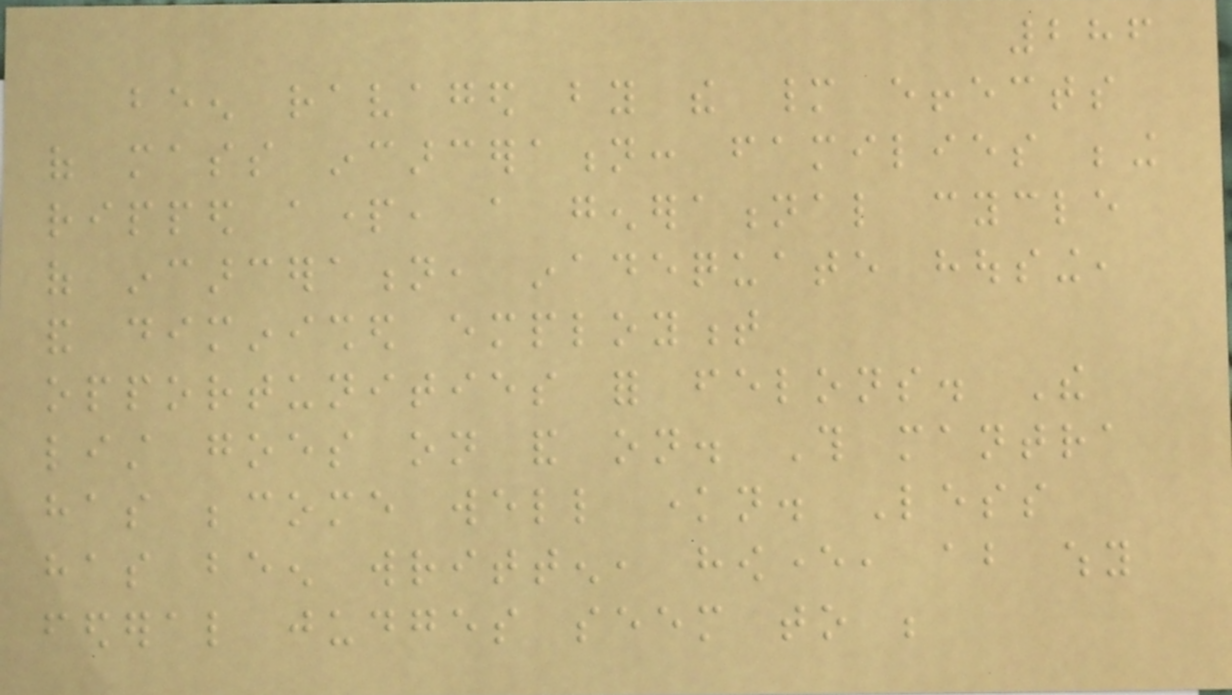286
been ravaged by the many effects
of mass incarceration: families being
ripped apart, a generational cycle
of incarceration, inadequate housing,
and diminished employment
opportunities for felons. The
list goes on and on. This mantra
has become well known. Less
has been written, however, about why
federal judges seem to be
